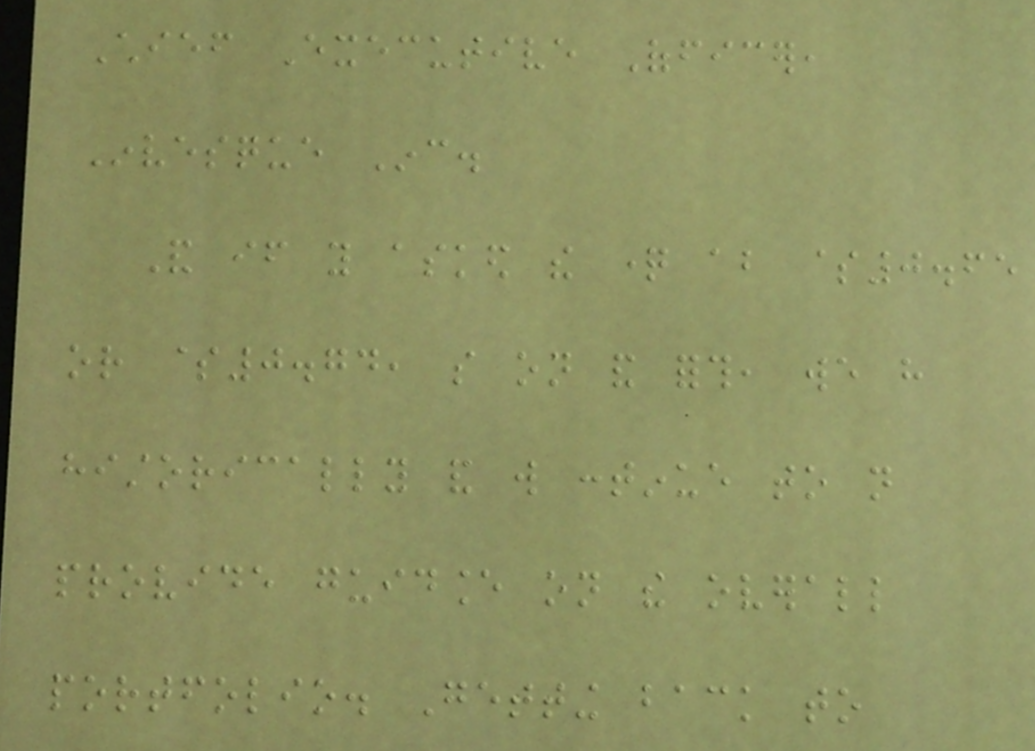Chief Executive Officer,
Invesque Inc.
And if you asked the question about $0.65
or $0.74, so on and forth, we have
historically and will continue to not
provide guidance on the overall
portfolio. Getting back to
